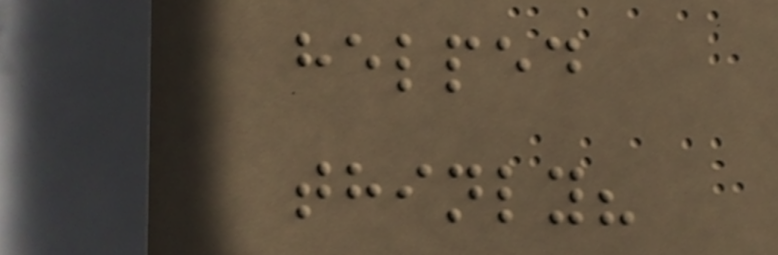helped
thinly?
